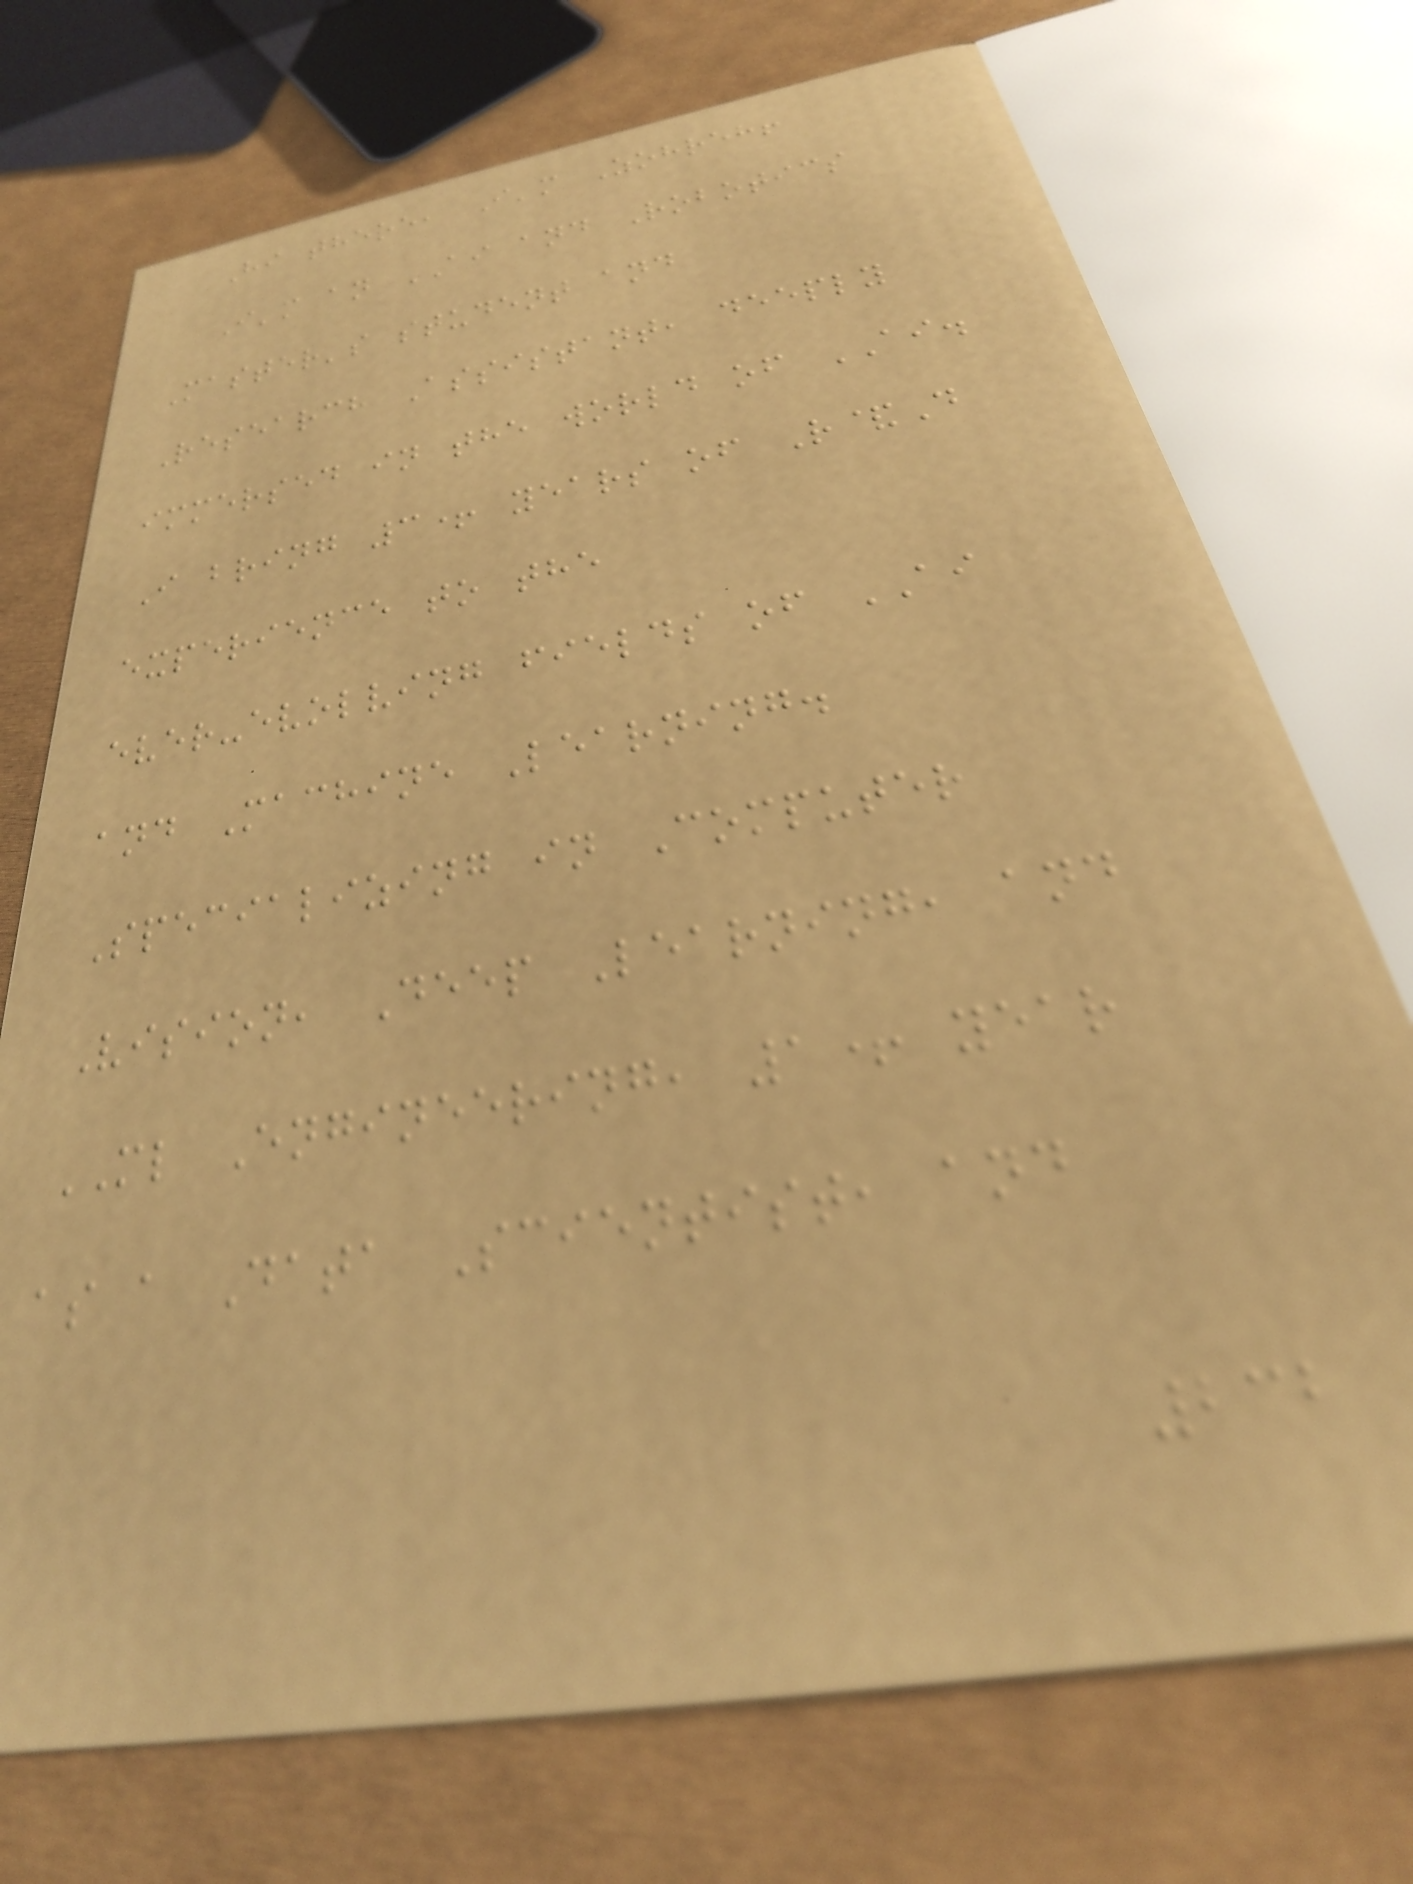Hi there, I'm Zohreh!
I'm an AI and Robotics
Master's student and
Research Assistant, deeply
immersed in the world of AI.
I bring 3+ years of R&D
experience to the
ever-evolving fields of AI
and Machine Learning.
Specializing in Computer
Vision, Deep Learning, and
ML Engineering, 1+ year
as a Data Scientist, and
232
